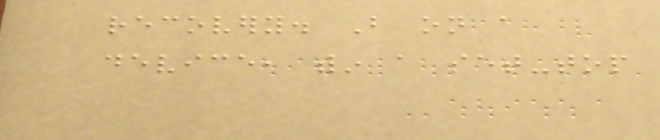recovery. But on a
device, within a set-top
